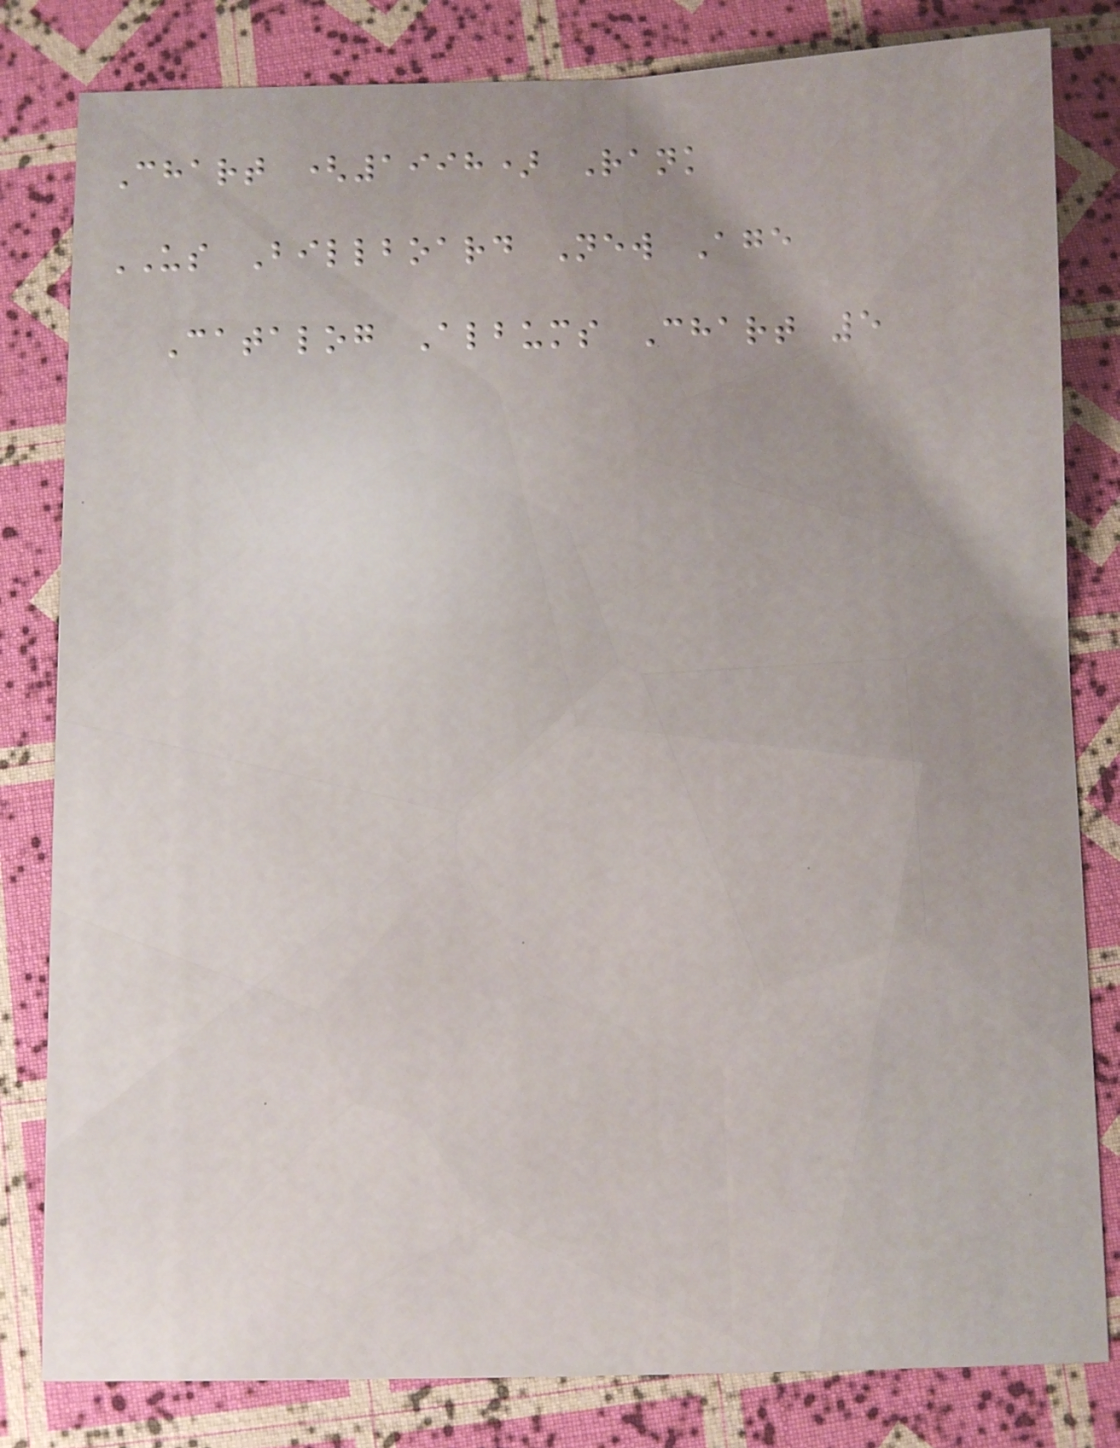Chart (1998) Rank
US Billboard New Age
Catalog Albums Chart 5
